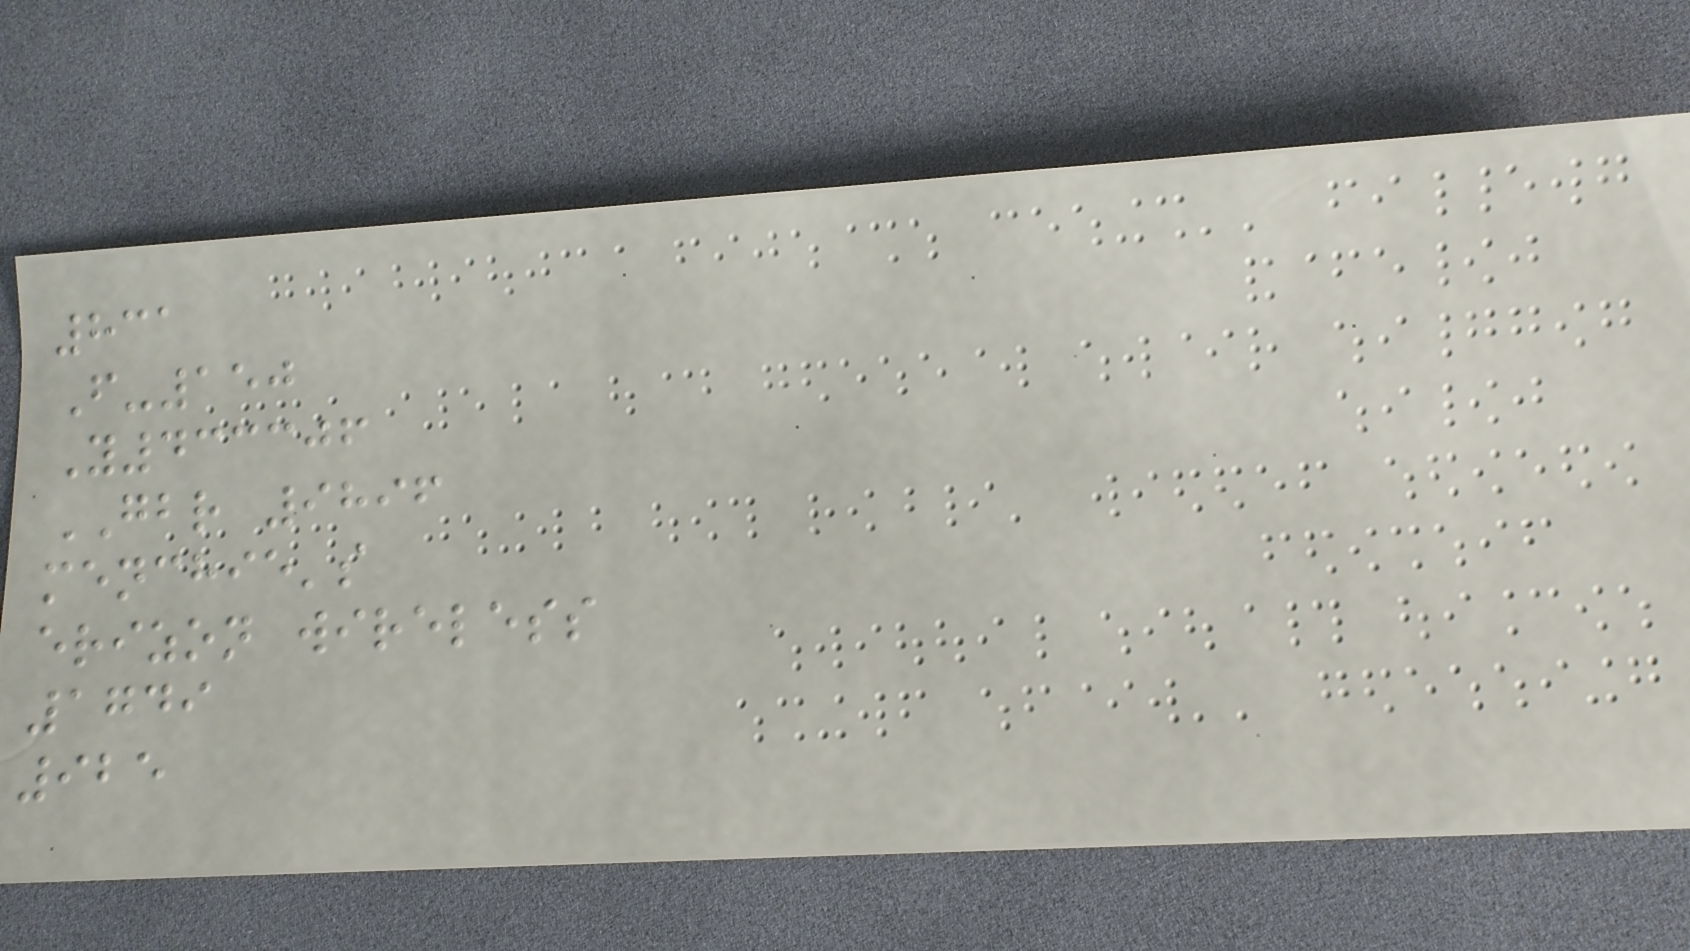831
F-150
Y433306
GBR 9896
menchie's
erizon wireless
1749
925
